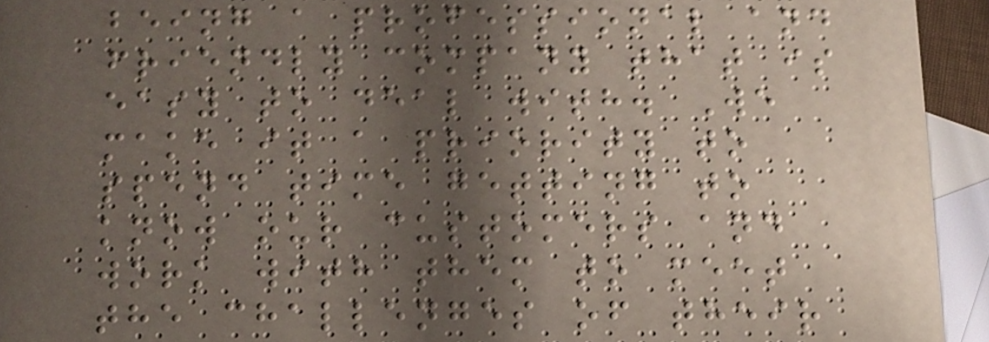being a professional and
friendly company that is
easy to deal with. We
make it a priority to
spend time getting to
know our customers and
work with them to meet
the challenges of their
